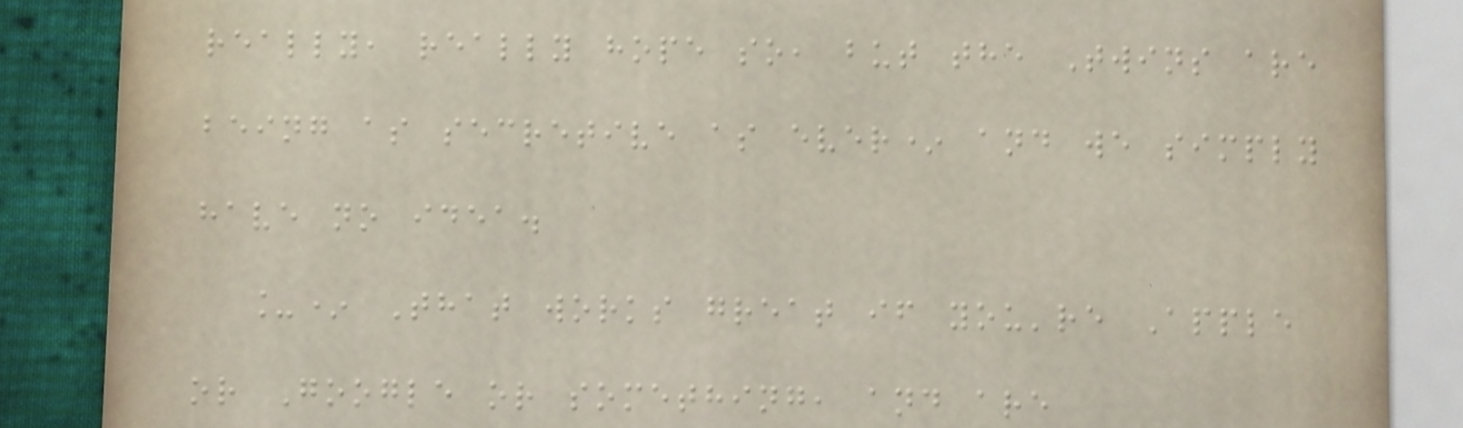really, really hope so, but the Twins are
being as secretive as ever* and we simply
have no idea.
_* That works great if you're Apple
or Google or something, and are
